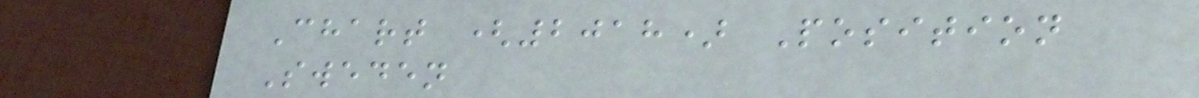Chart (2018) Position
Sweden
